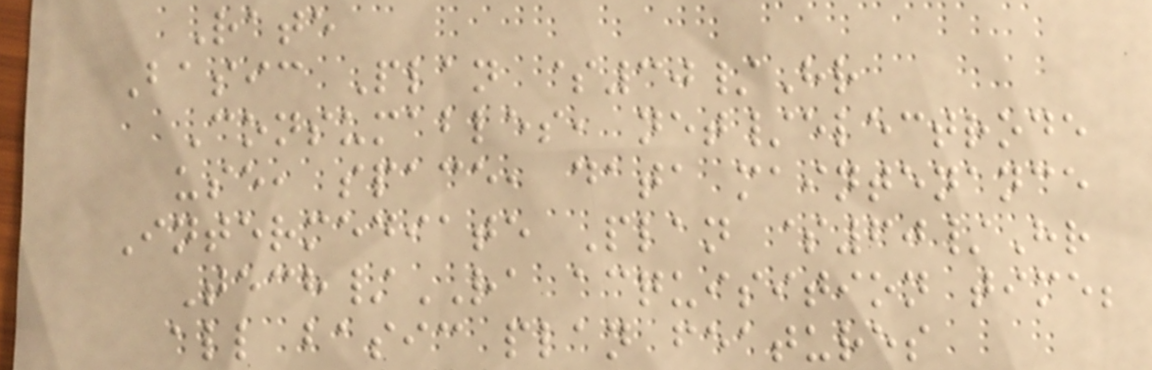Rate
Basic Plan $30/Hr
Consumables, net/electrode
use, space, data maintenance
Intermediate Plan $60/Hr
Tech/RA acquisition time;
all basic plan features
